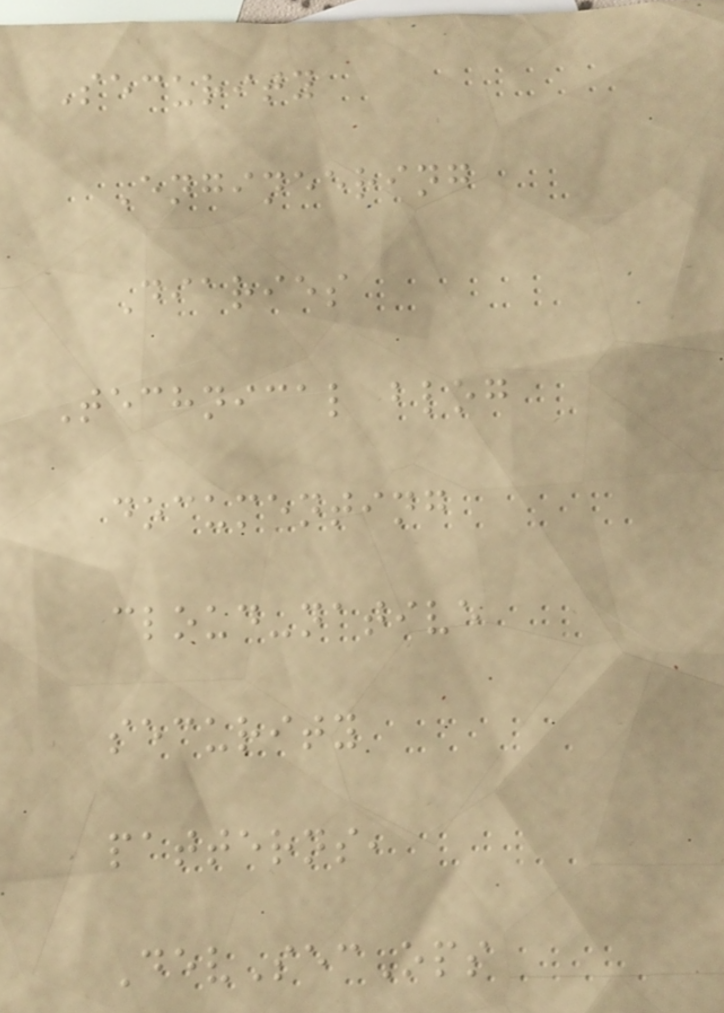Security
Engineering
Diaries
Technical blog
documenting
cloud-native
security
patterns,
DevSecOps
